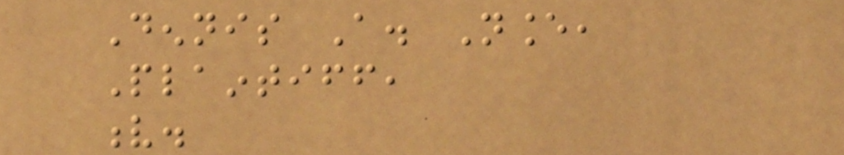Dennis A. Nance,
Plaintiff,
v.
